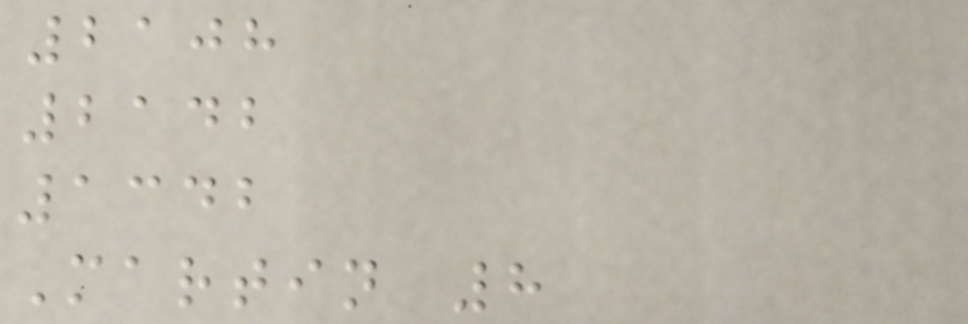2108
2142
1342
Martin 8
